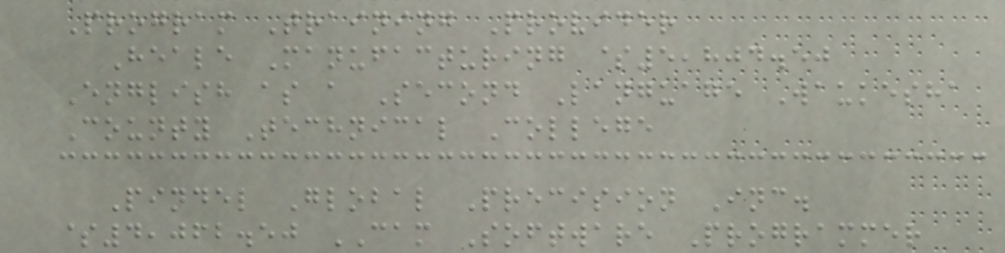Program Training Provider
Heale Manufacturing $5,804.50
English as a Second Language Waukesha
County Technical College
Pindel Global Precision Inc.
$4,062.50 CAM Software Programmer
